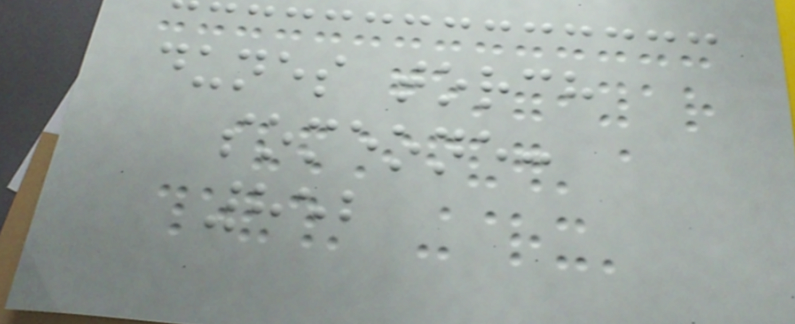dunes torch
someone:
852
